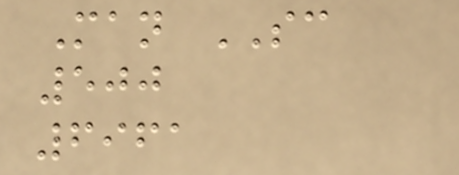Man SC
500
6961
